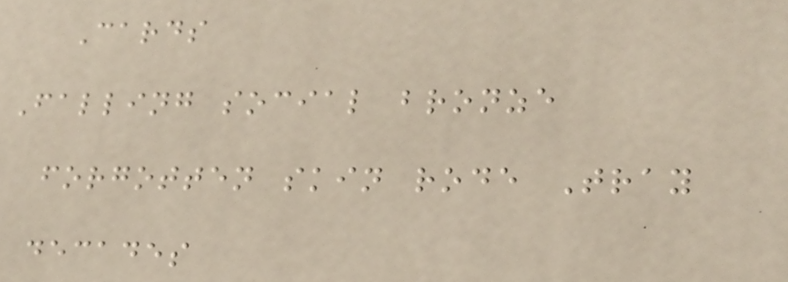Cards
Falling social bronze
forgotten skin rode Tray
decades
